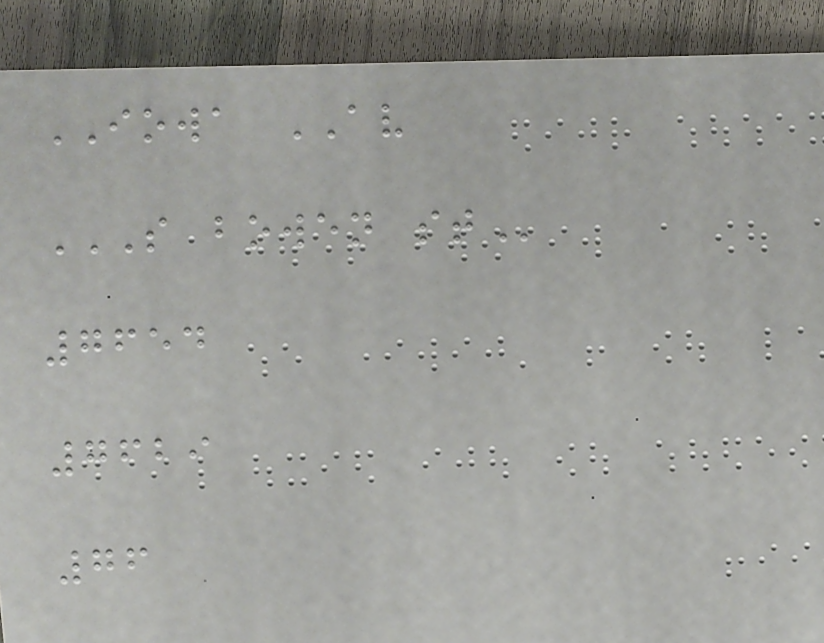IOWA AV
S BOWEN ST
7654
7629
76
